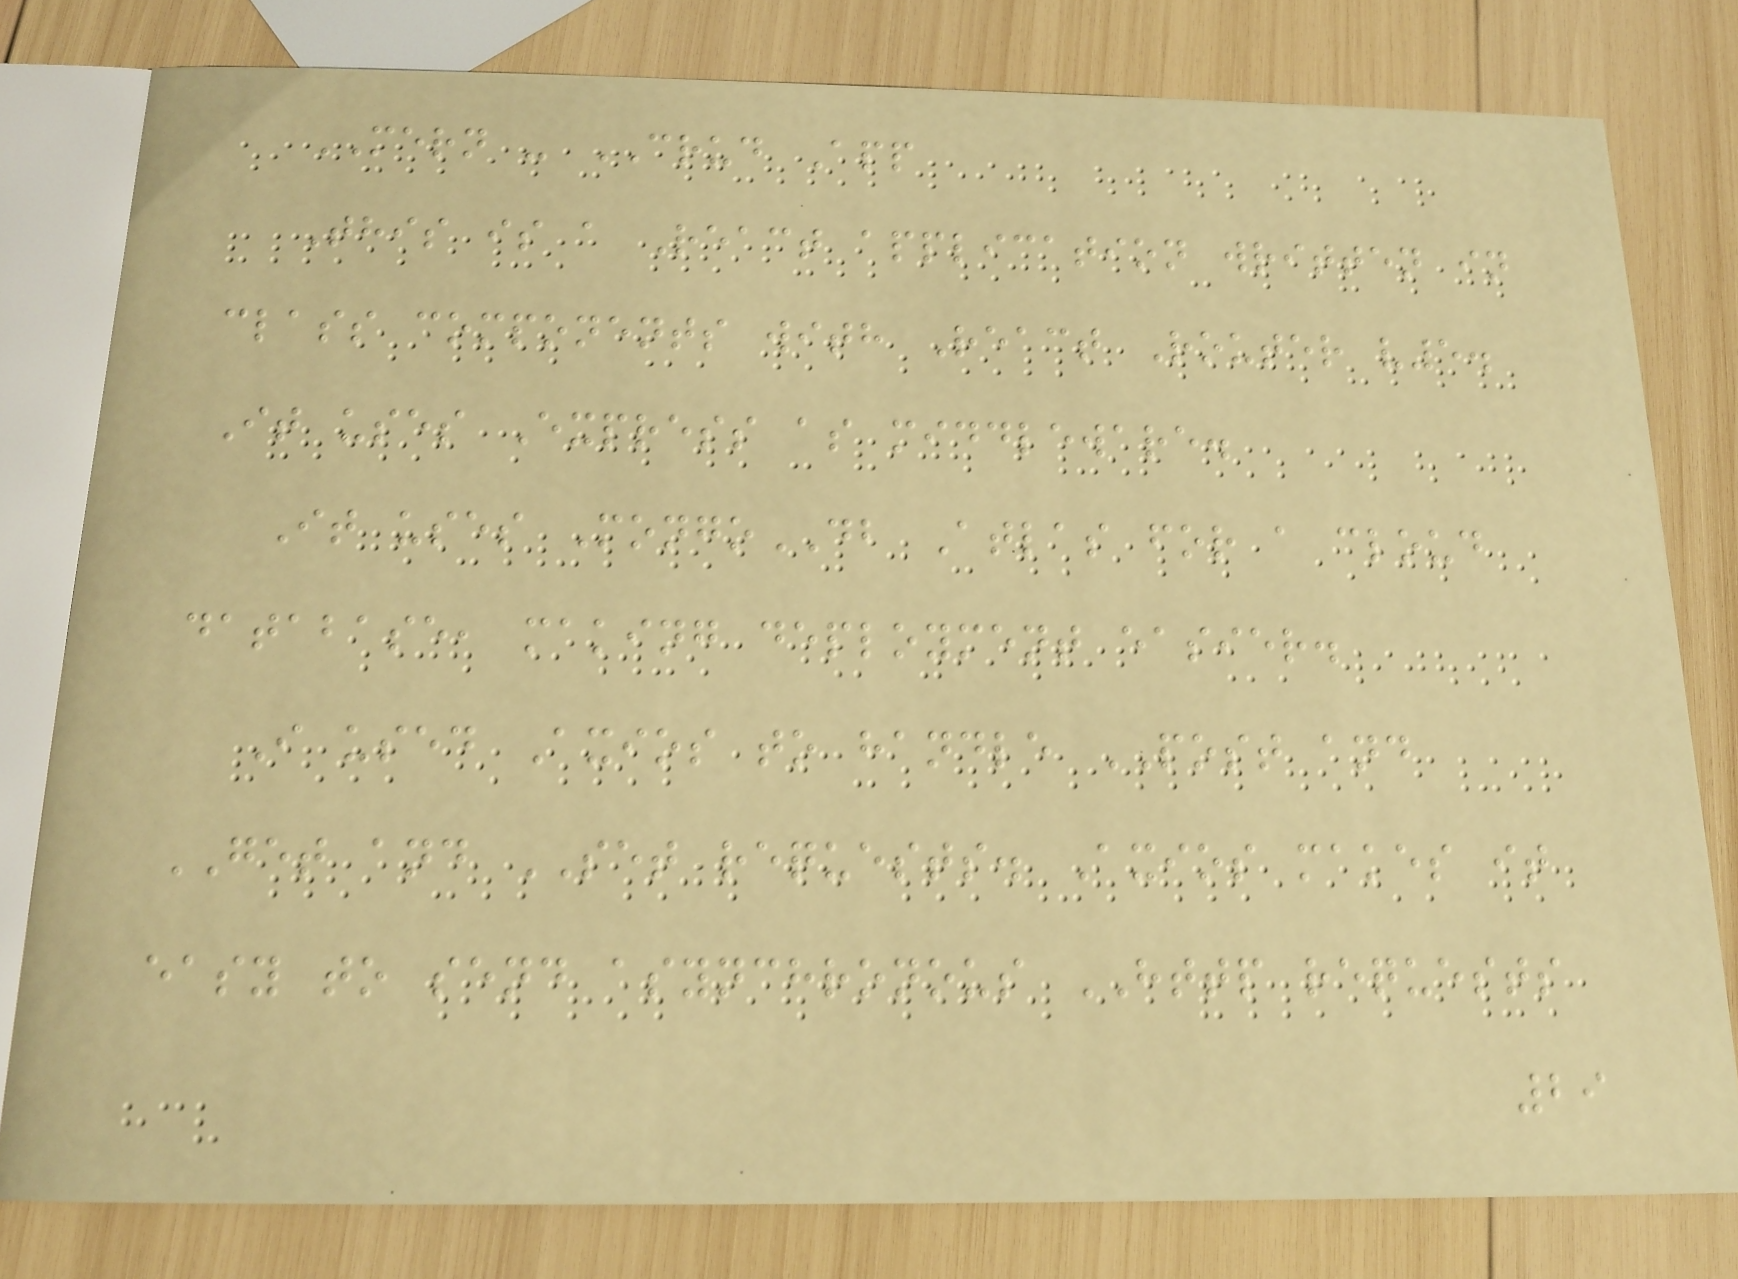MERN - CRUD App
This is a React application written in
class components with React Router v5.
It uses Express as middleware.
It uses MongoDB Atlas for a cloud
database, making deployment easier.
I used Axios to handle POST and
GET and SET requests. Axios makes it
easy to send asynchronous HTTP requests
29
